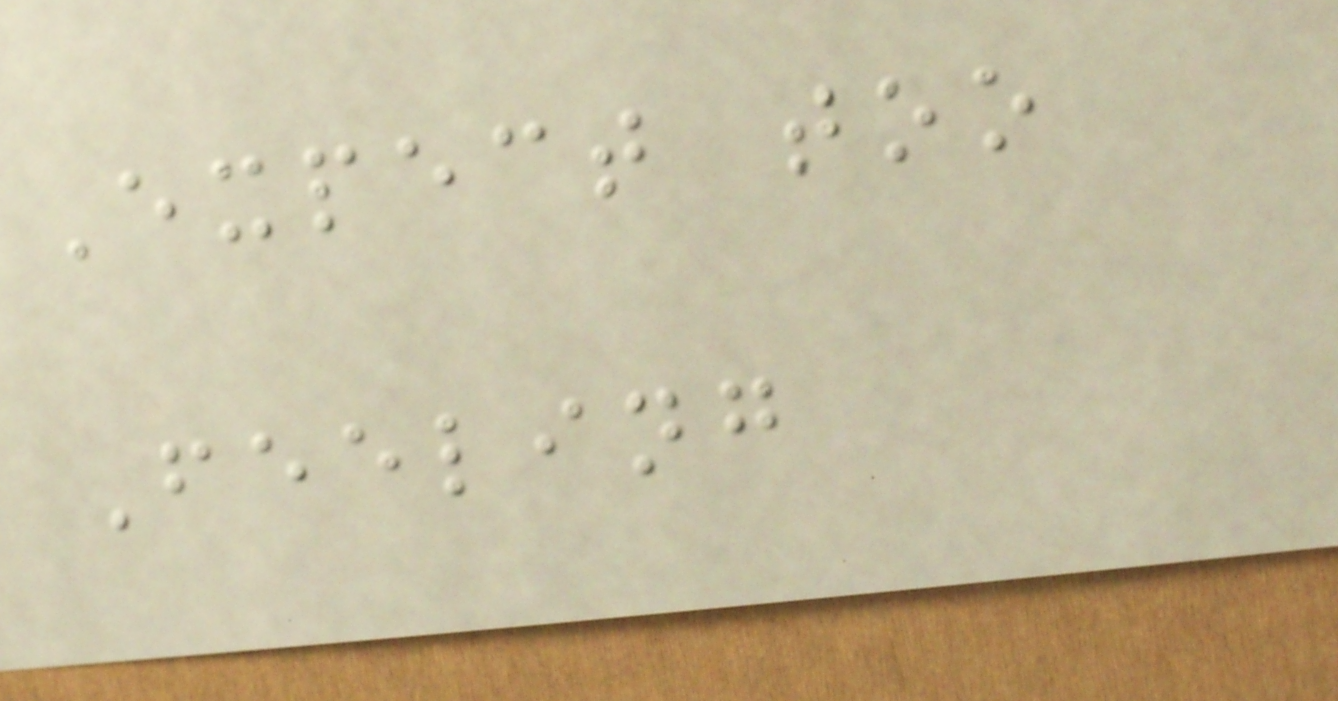Expect too
Feeling
